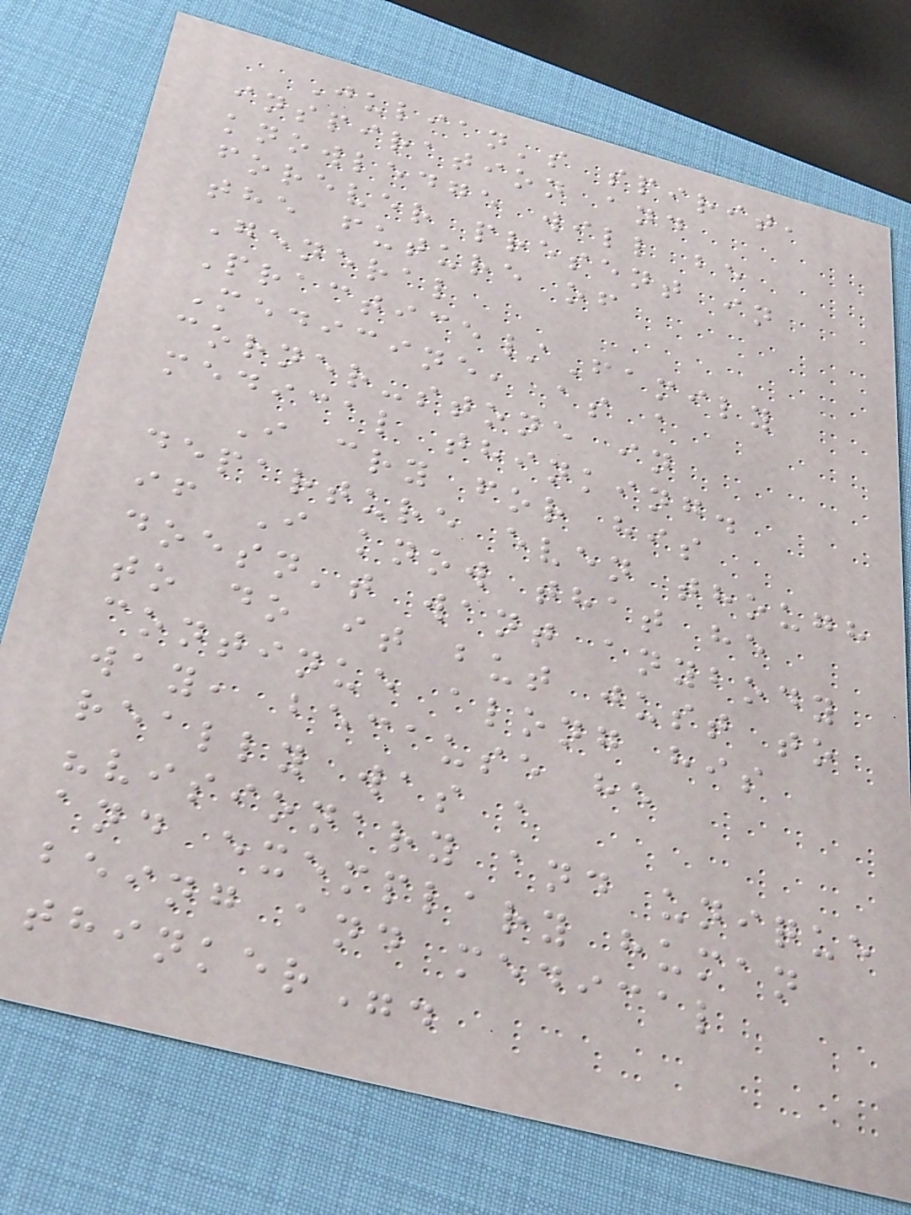Julian's spirit,
inspiration and
knowledge will be
forever present in
the future of
General
Practice/Family
Medicine, as a
corner-stone in
medical thinking.
I cry for his
departure even though
if I know that he
doesn't want anybody
to do it but just to
continue along his
way, because he
really was a
"visionary and unique
and exemplary human
being and medical
thinker".
